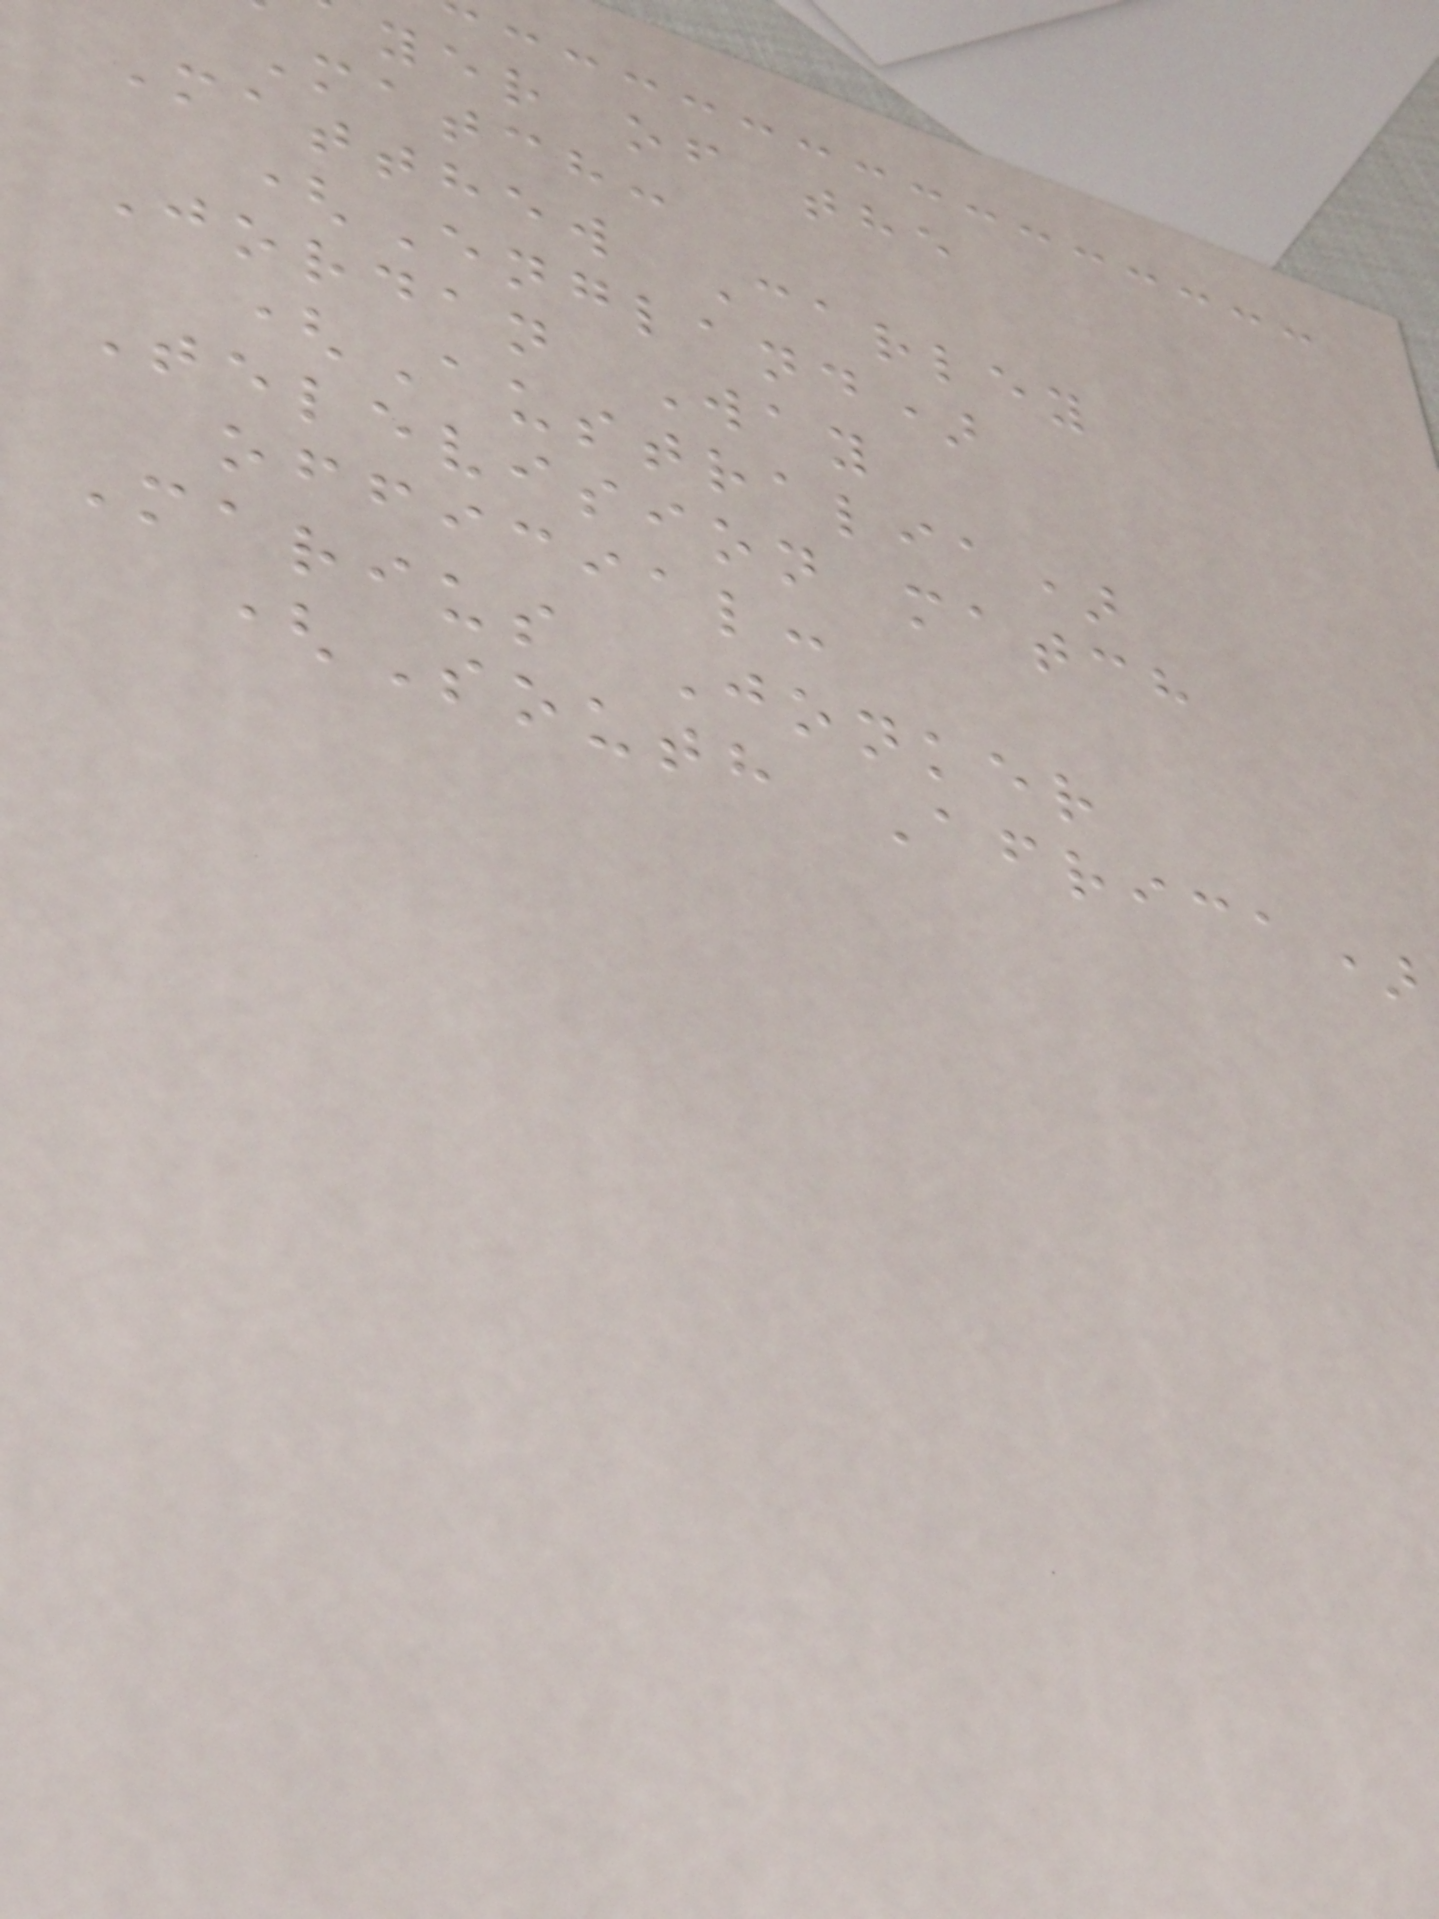yer of the
Match:
Matthew Carley
(England)
Jordan Way
(Australia)
Television match
official:
Marius Jonker
(South Africa)
